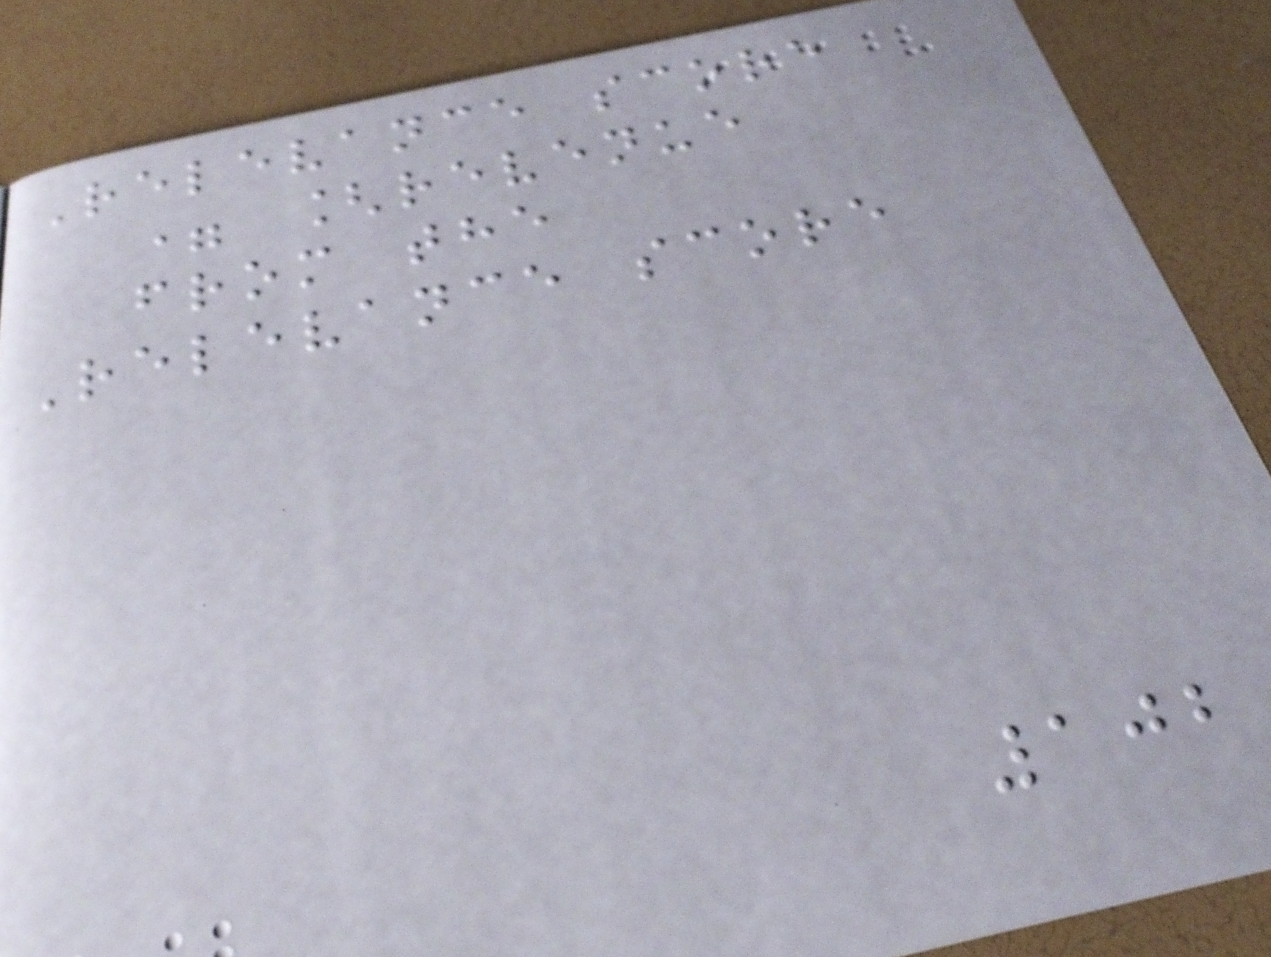Relevance score
= [revenue
from the
Relevance score
102
